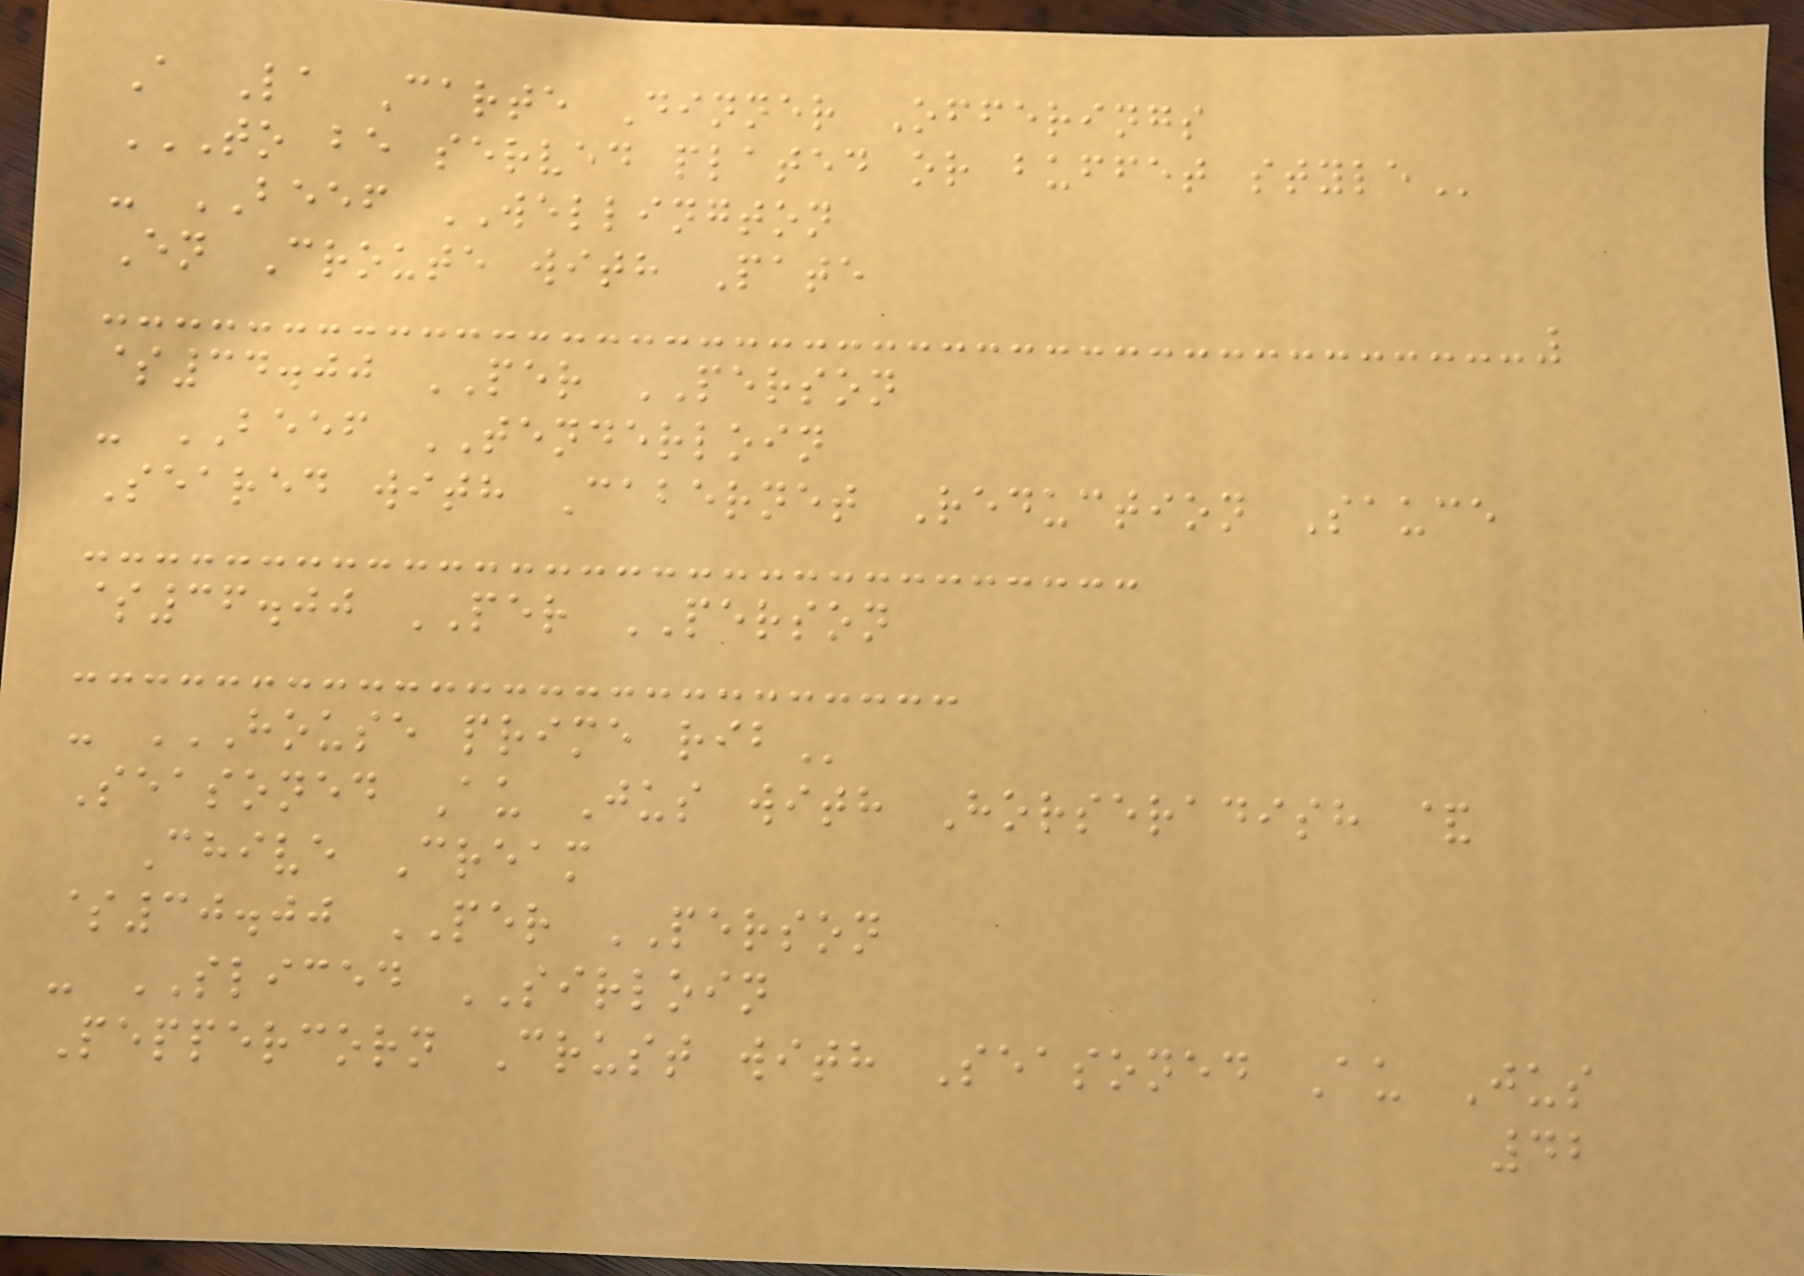A La Carte Dinner Offerings
TO BE SERVED PLATED OR BUFFET STYLE
- BEEF WELLINGTON
En Croute with Pate
$34.00 PER PERSON
- BEEF TENDERLOIN
Seared with Cabernet Reduction Sauce
$36.00 PER PERSON
- HOUSE PRIME RIB
Seasoned Au Jus with Horseradish &
Chive Cream
$30.00 PER PERSON
- SLICED SIRLOIN
Peppercorn Crust with Seasoned Au Jus
42
